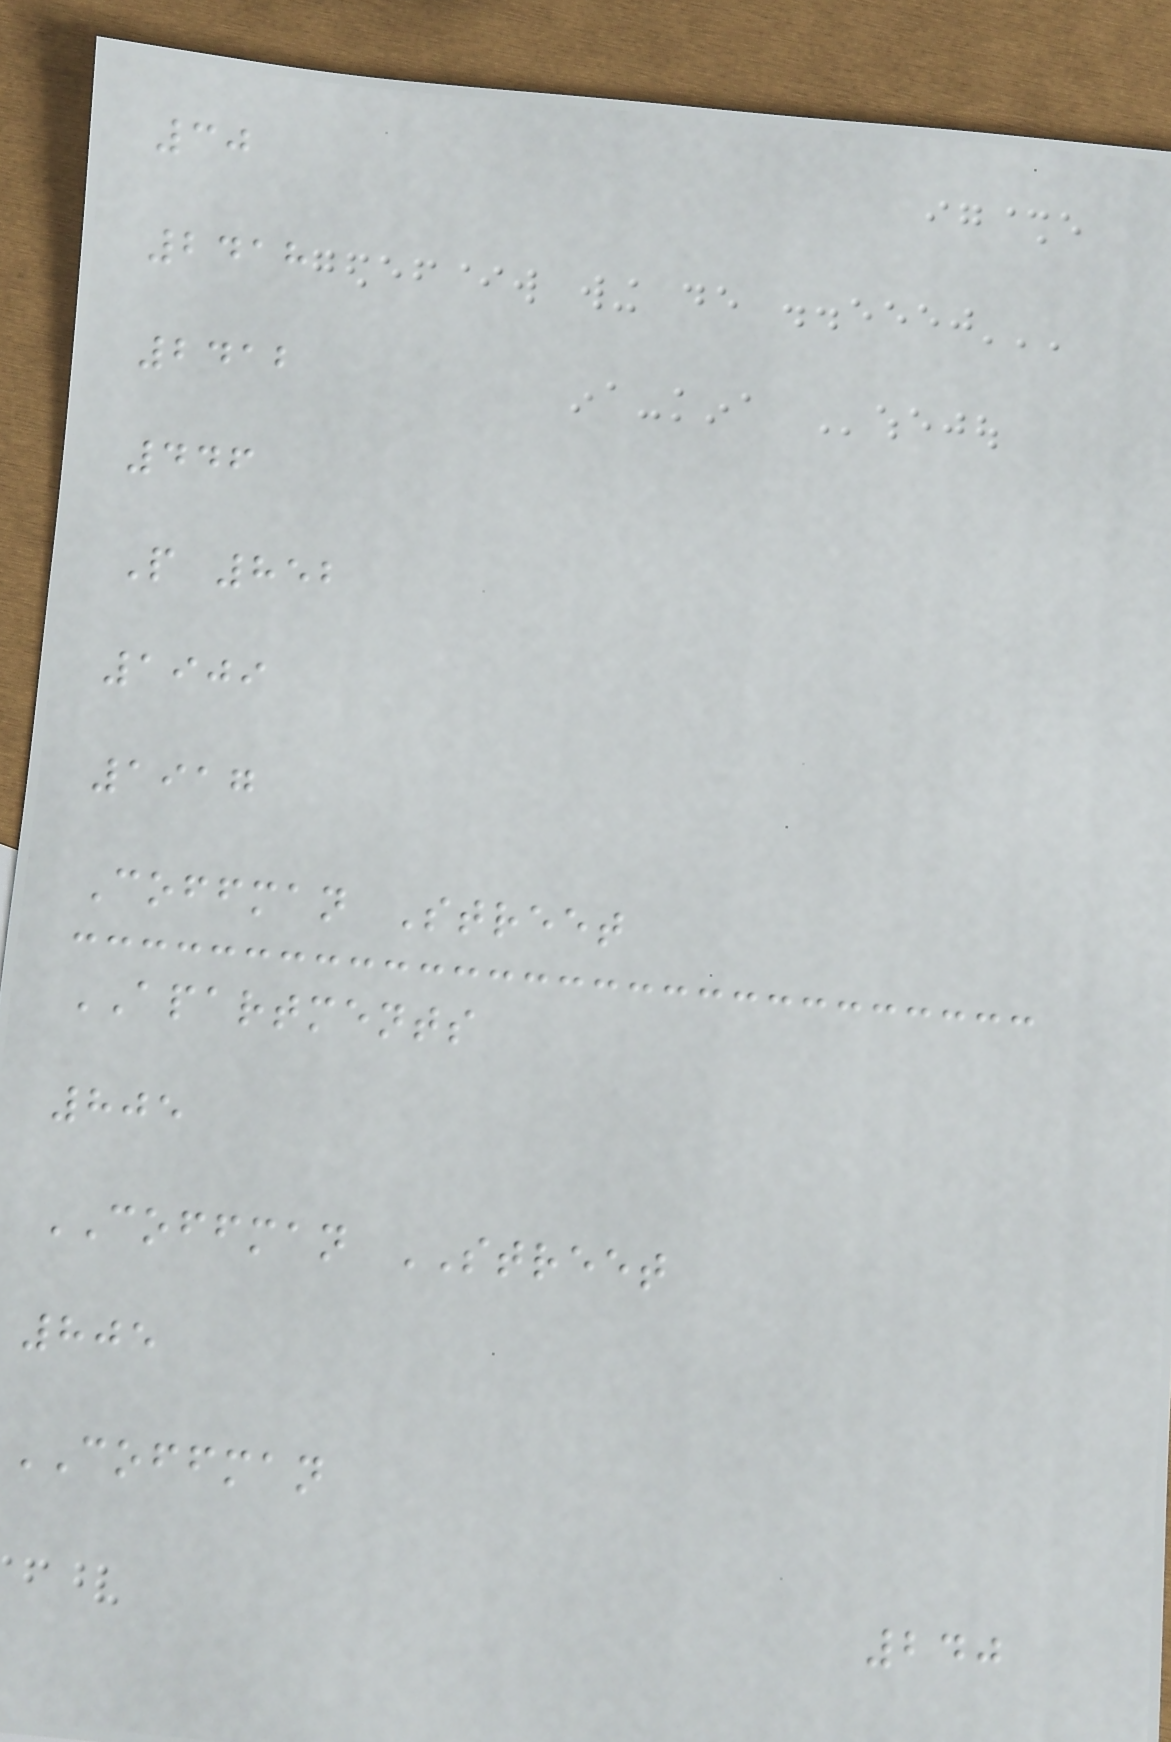30
2418
2412
446
P 852
1909
1917
Coffman Street
APARTMENTS
805
COFFMAN STREET
805
COFFMAN
240
